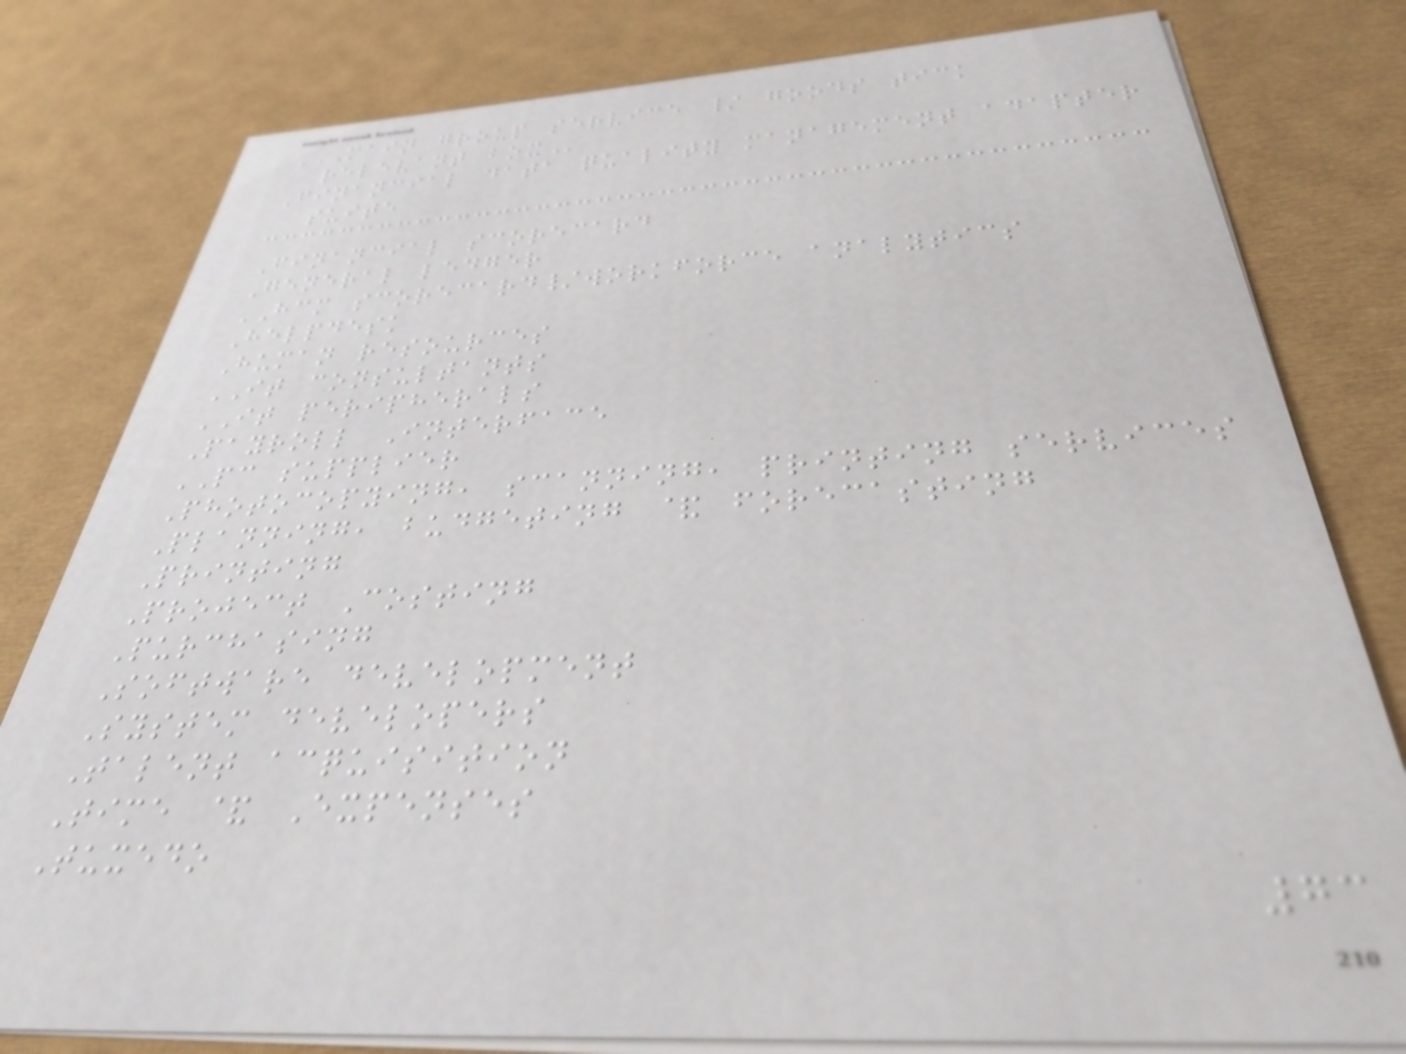MAIN GROUP SERVICE / GOODS TICK
RELEVANT BOX
Financial data quality management adapter
suite
Financial scorecard
General ledger
HCM scorecard/workforce analytics
Helpdesk
Human resources
IT consultants
IT peripherals
Payroll Interface
PC supplier
Photocopying, scanning, printing services
Planning, budgeting & forecasting
Printing
Project Costing
Purchasing
Software development
System developers
Talent acquisition
Time & Expenses
Tuxedo
73
